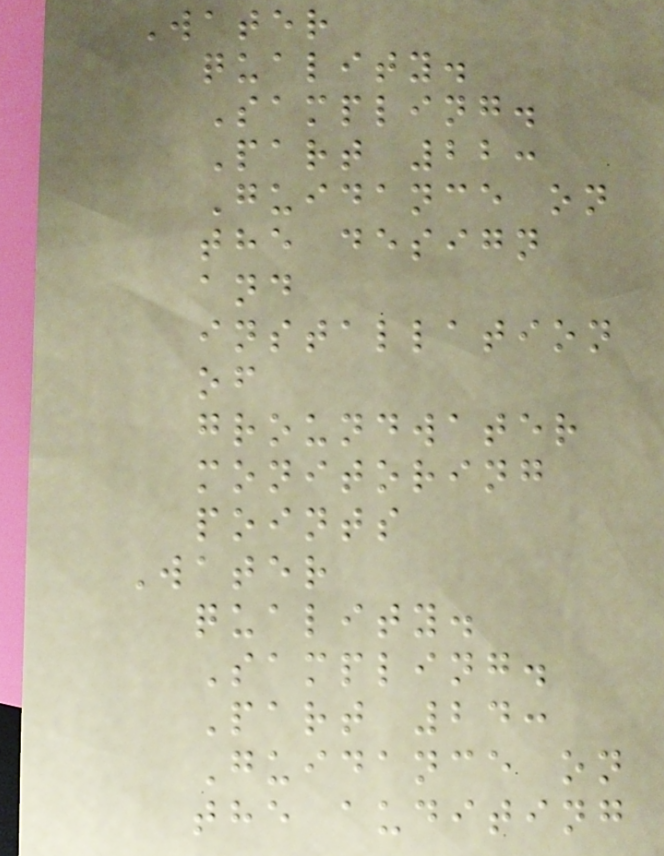Water
quality.
Sampling.
Part 22:
Guidance on
the design
and
installation
of
groundwater
monitoring
points
Water
quality.
Sampling.
Part 24:
Guidance on
the auditing
